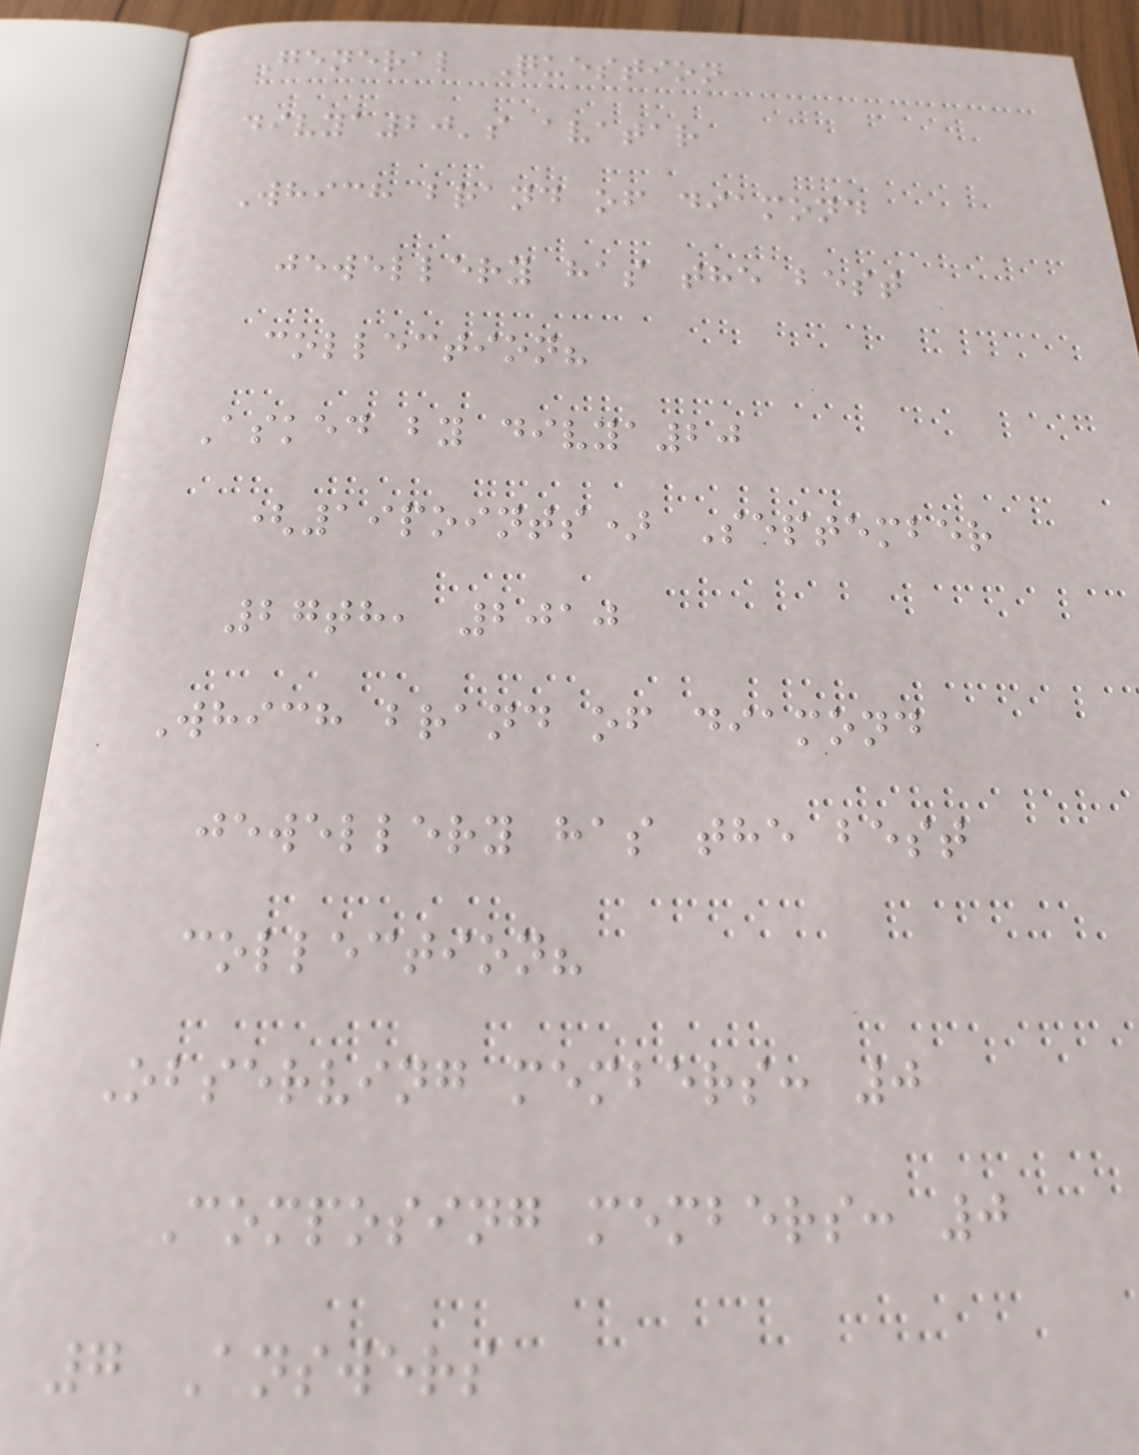General Question
divya20's avatar
Which brand of diamond
jewellery has the best
collection?
Asked by divya20
(19points) September
27th, 2010
Which brand of diamond
jewellery has the best
collection?
Observing members: 0
Composing members: 0
7 Answers
